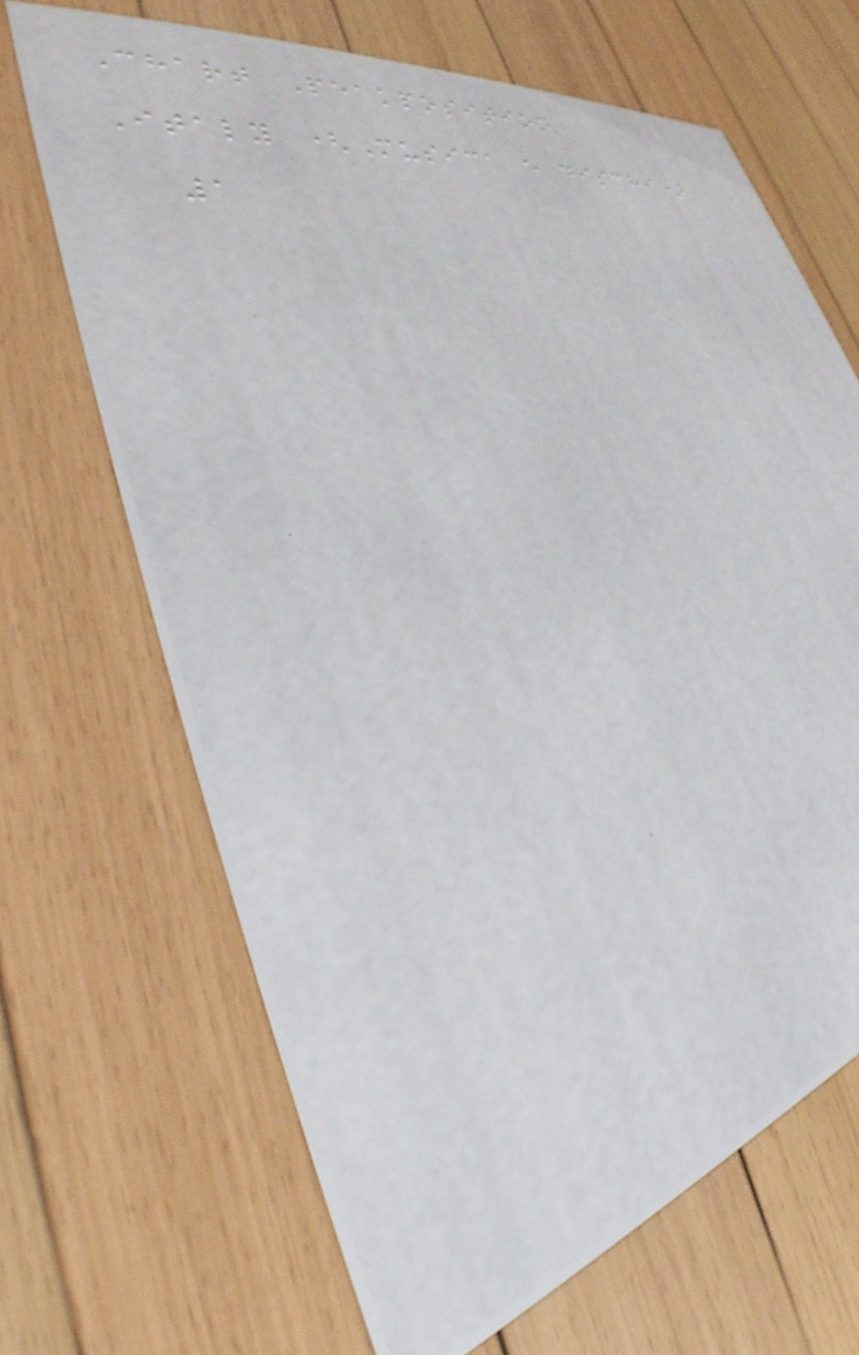Chart Peakposition
Italy (Musica e dischi)
1
